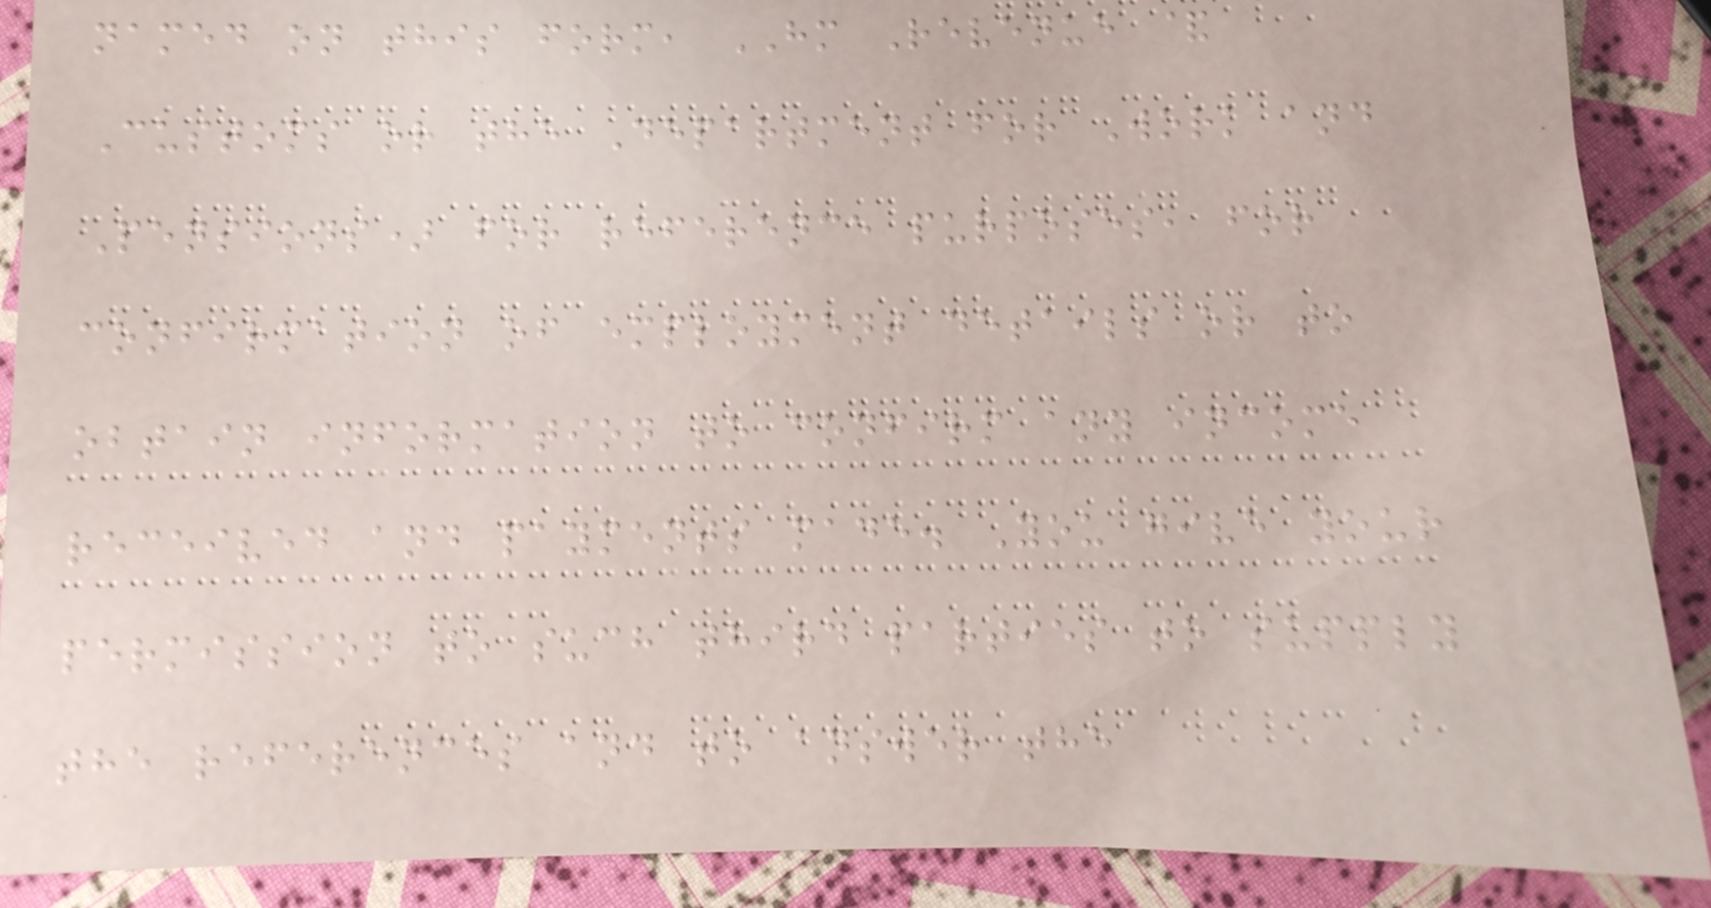named on this form, HM Revenue &
Customs or the Department for Work and
Pensions) for reference purposes, for
confirmation of employment details or to
obtain information to confirm any income
received and payments made. You give your
permission to such third parties to supply
the references and to answer the
